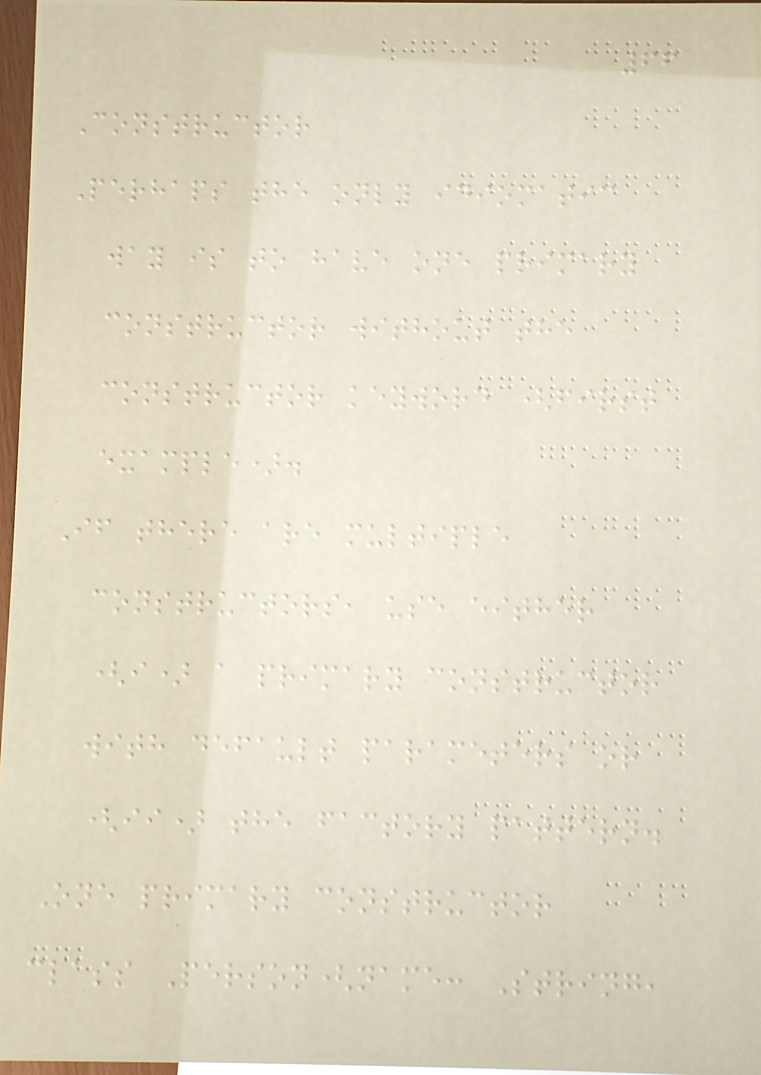66
Constructor
Perhaps the only idiomatic
way is to have one primary
constructor without the
constructor keyword (first
example).
If there are multiple
constructors, use either
(i) a primary constructor
with default parameters or
(ii) the factory pattern.
One primary constructor
class Person(name: String,
